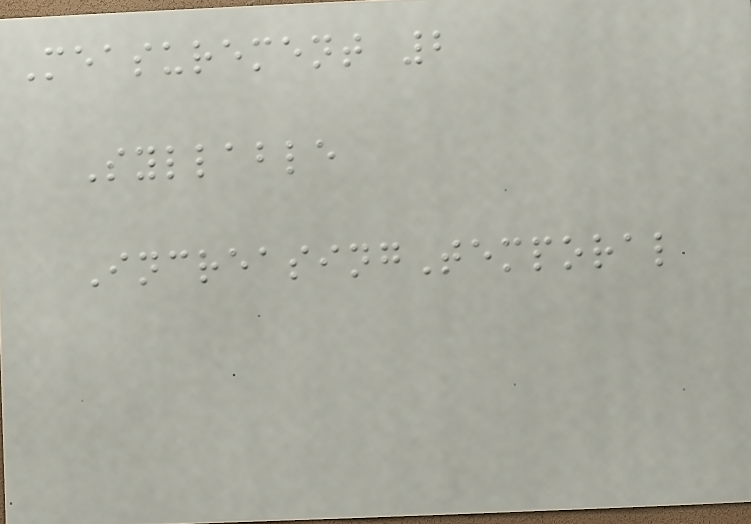Measurement 2
Syllable
IncreasingTemporal
